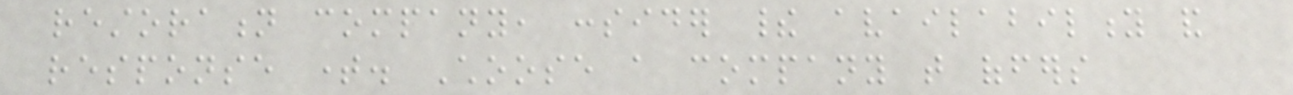restoration company, consider their availability and
response time. Choose a company that offers
